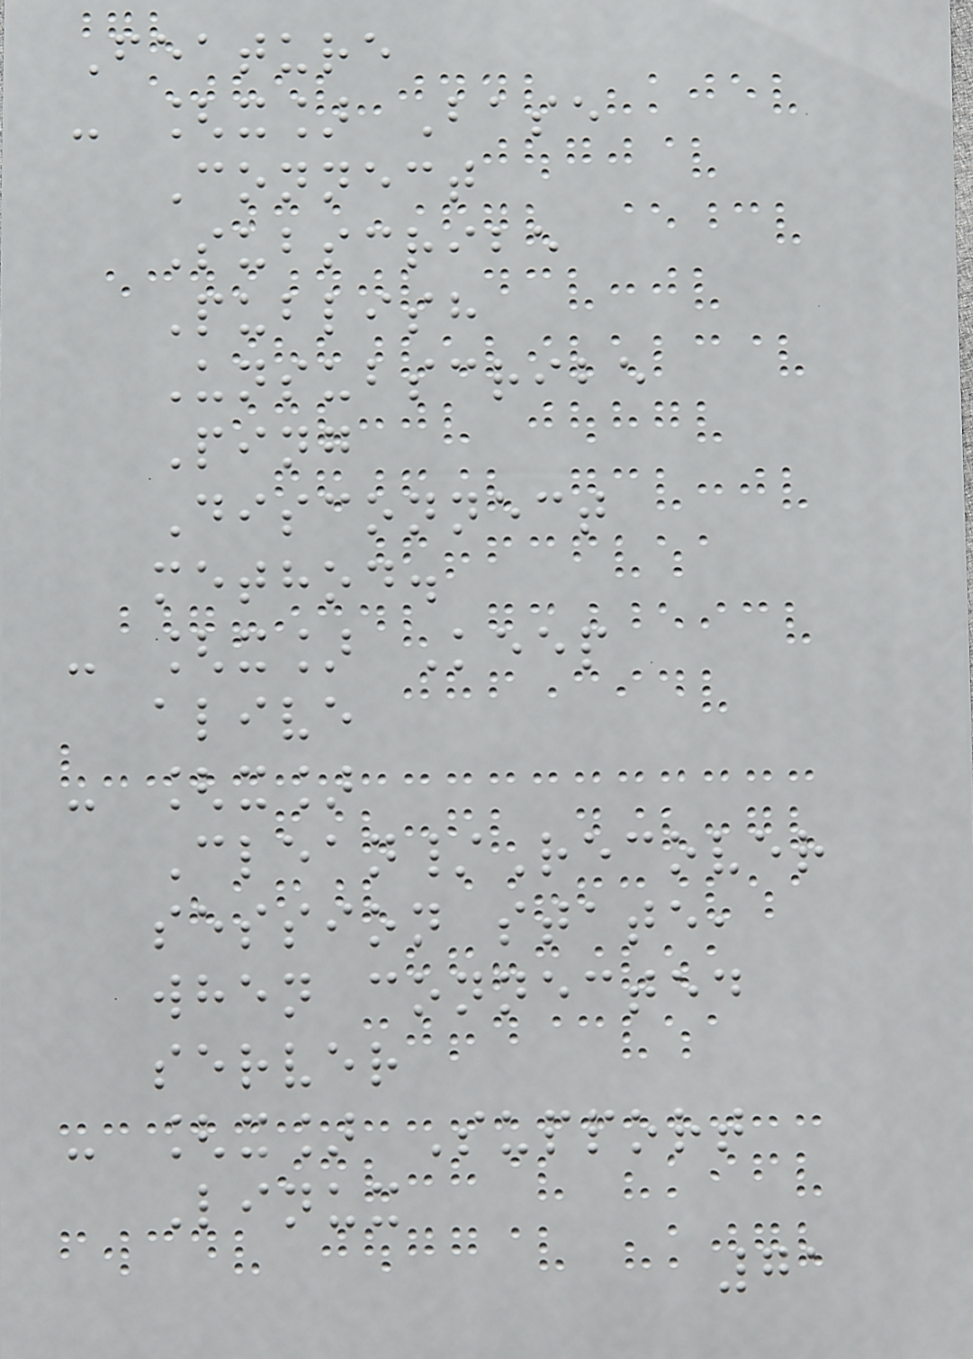Feature
- [x] Base
Connect
Subscribe
Publish
Unsubscribe
Ping
Disconnect
method.
- [x] Keep
alive
- [x]
Clean/Recover
session state,
when connected
server
- [x] Support
Linux
71
